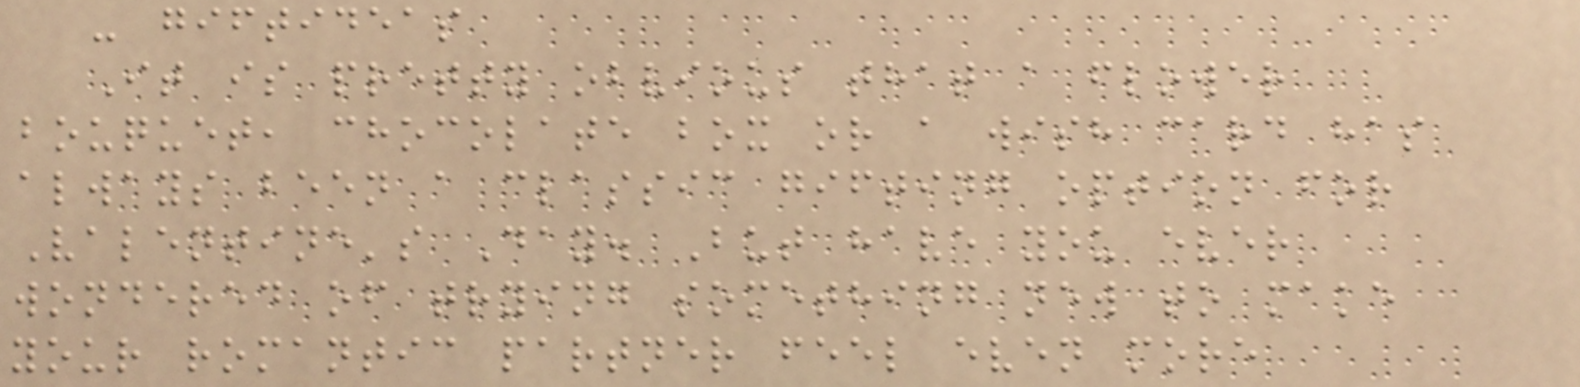- giftideas
It is pretty obvious that a flower
bouquet, chocolate box or a wish card has
always been a classic gifting option for
Valentine's Day. But have you ever
wondered of trying something new to make
your romantic partner feel even more
